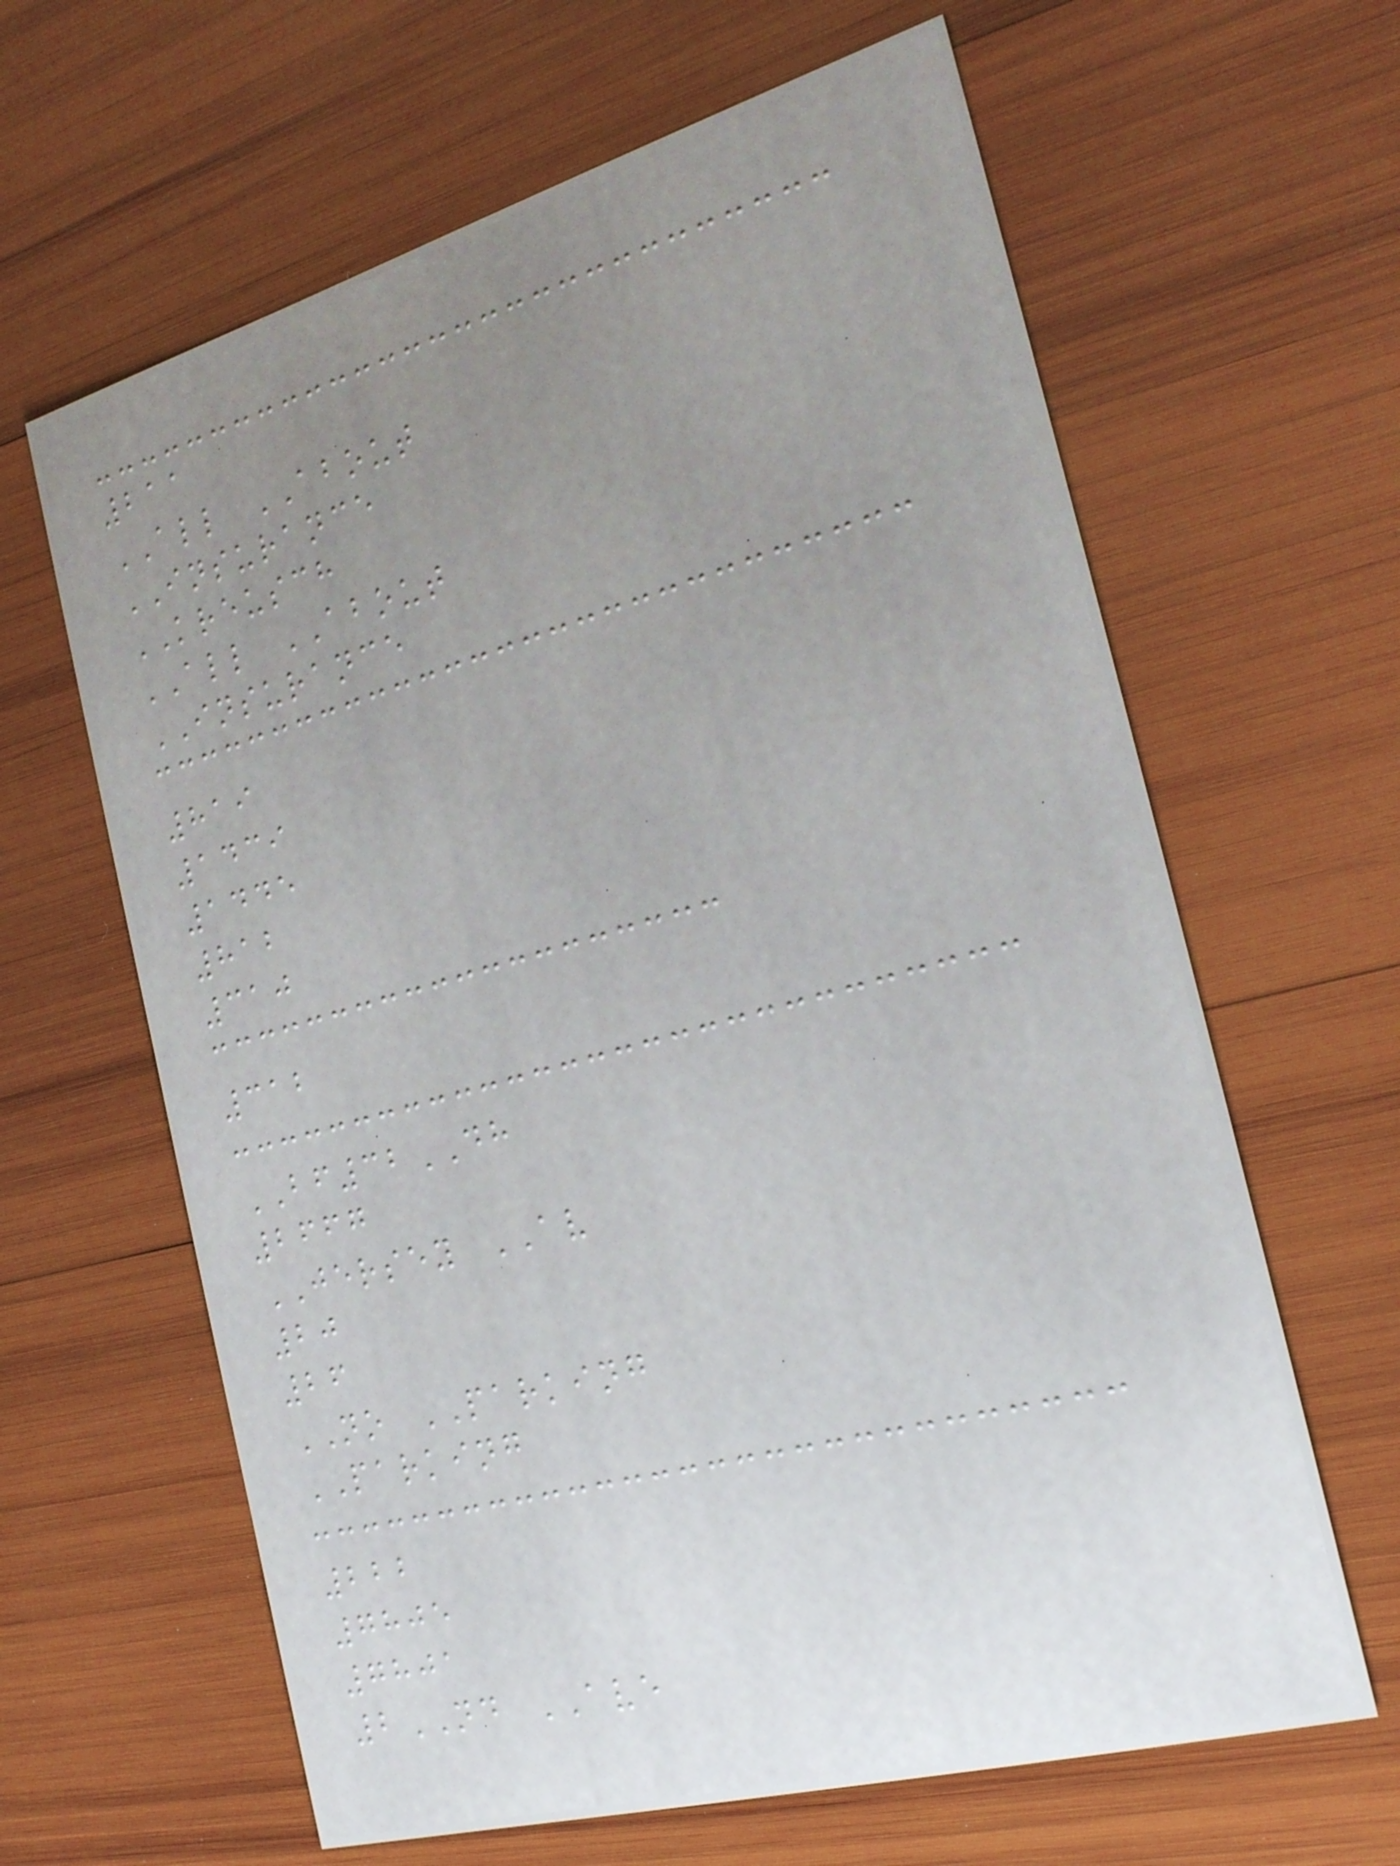211
ALL ABOUT
INSURANCE
KREUSCH
ALL ABOUT
INSURANCE
819
1439
1445
812
310
312
BF32DH
2667
JERSEY AV
20
26
NO PARKING
PARKING
222
7805
7801
2ND AVE
